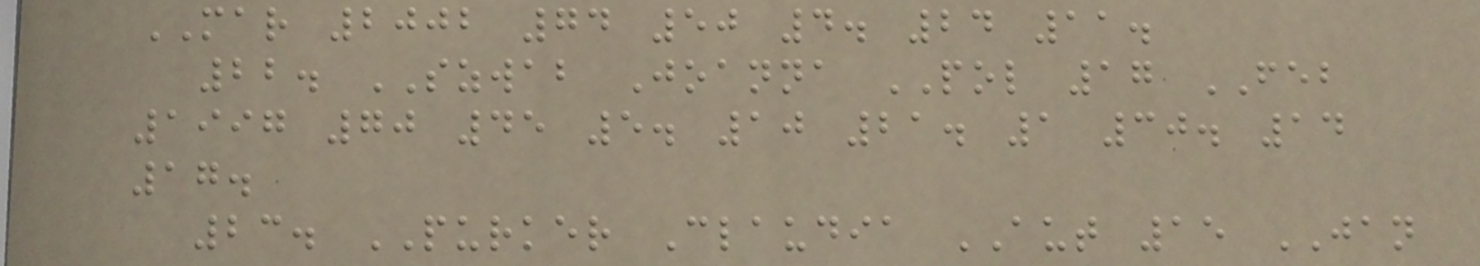MAR 2002 74 50 4. 24 11.
22. SZWAB Joanna POL 17 FEB
1997 70 45 5. 10 21. 1 30. 14
17.
23. PURKER Claudia AUT 15 JAN
